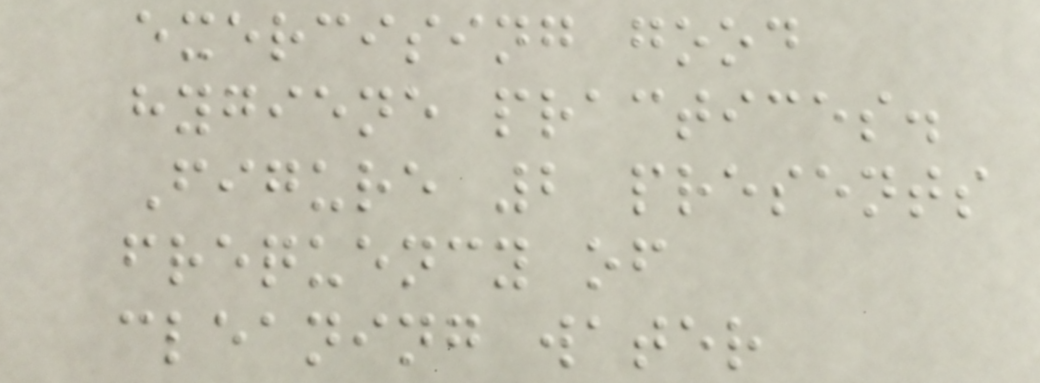exercising good
hygiene practices.
Figure 2 presents
frequency of
cleaning water
